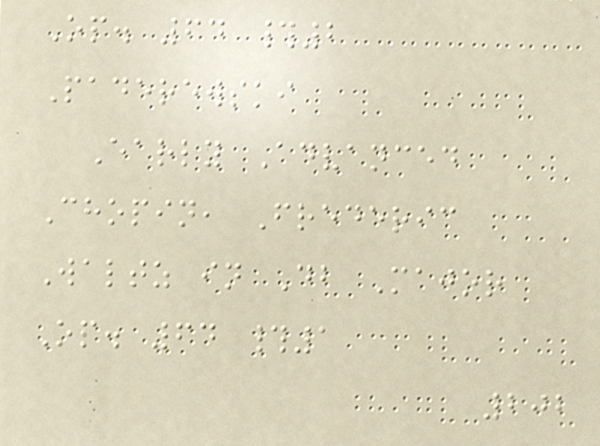Op. 64 #2
Paderewski
Early Advanced
Chopin, Frederic
Waltz in Db Major
Op. 64 #1
202
